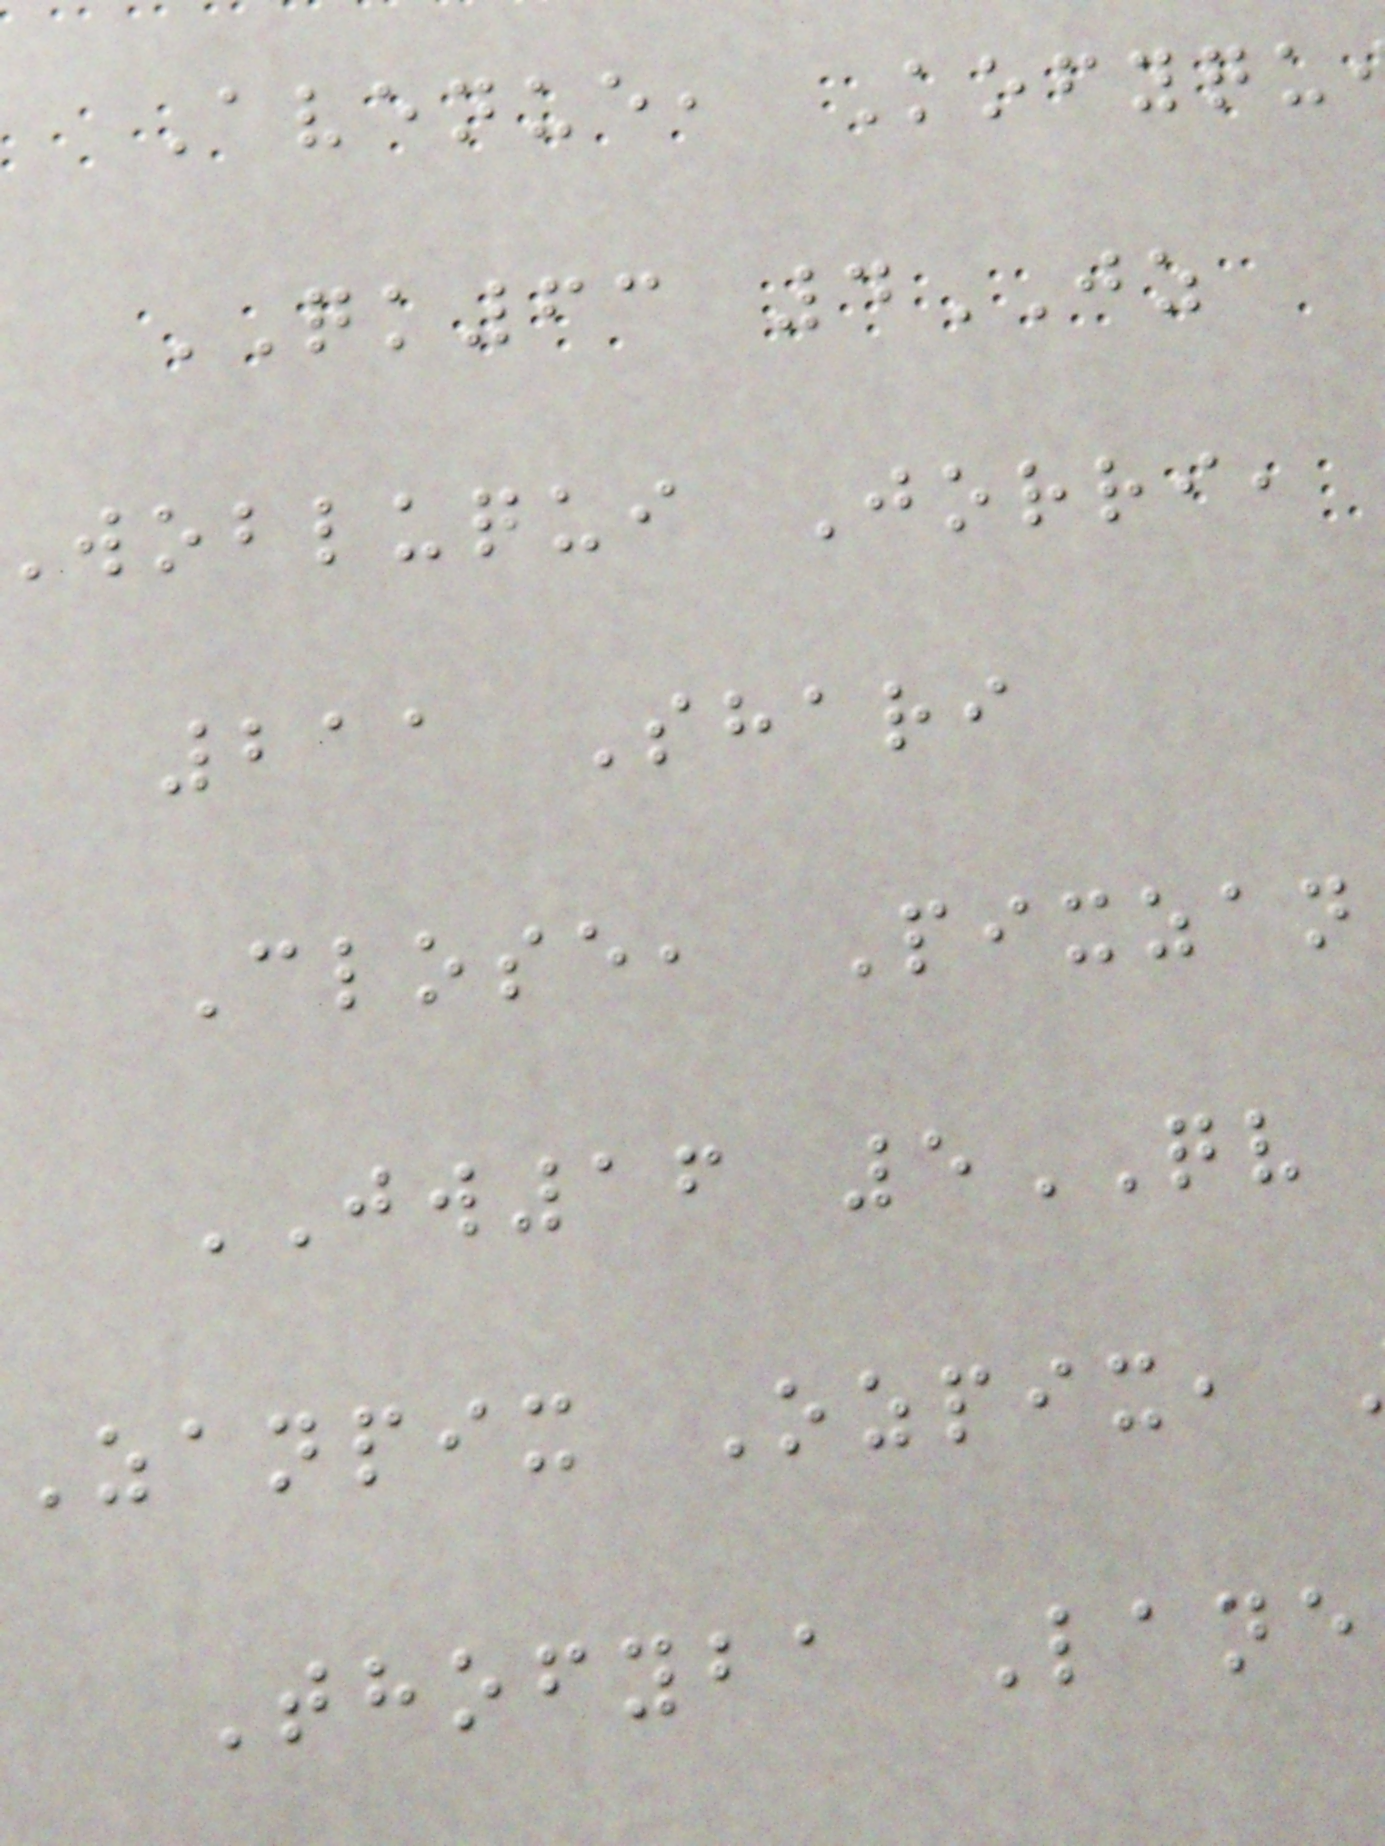Avenue, Kofyqu
QK63 4JZ
wobluqui Jorri,
211 Shari
Close, Pixzan
JW16 5QV
Zanpix Ozpix,
Thofyba Lane
